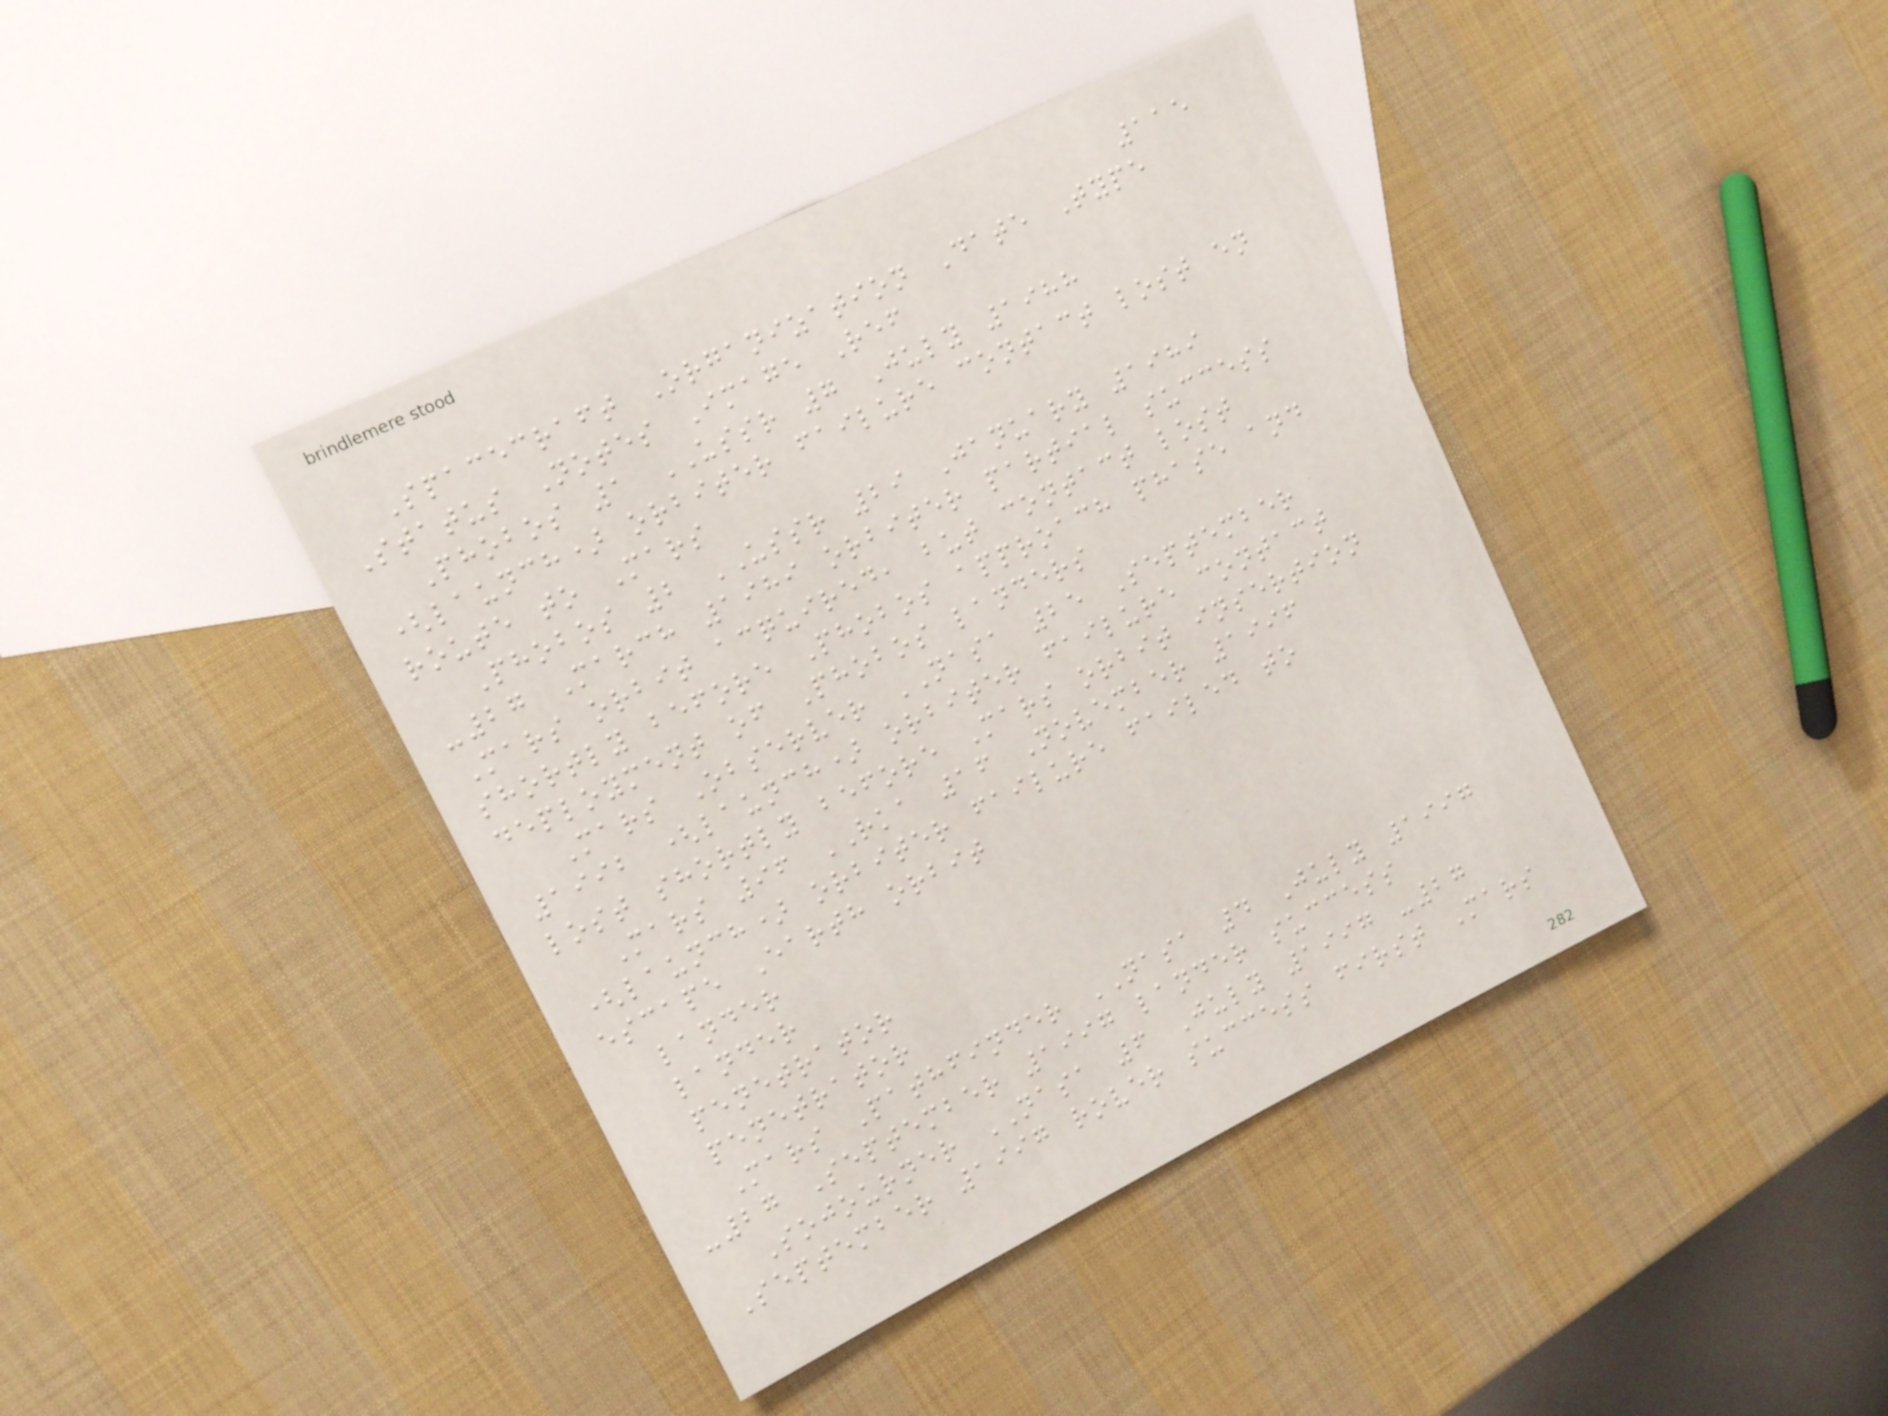115
Spacecraft Organization Date Type
Status Notes Image Ref
Phobos 1 USSR 7 July 1988
(launch) orbiter failure contact lost en
route to Mars
Phobos 2 USSR 29 January 1989
-27 March 1989 orbiter partial success
Mars orbit acquired, but contact lost
shortly before Phobos approach phase and
deployment of Phobos landers
Mars Observer NASA 25 September
1992 (launch) orbiter failure contact
lost shortly before Mars orbit insertion
Mars 96 RKA 16 November 1996
(launch) orbiter failure failed to
escape Earth orbit
lander
lander
penetrator
penetrator
Mars Pathfinder NASA 4 July 1997
-27 September 1997 lander success
Sojourner NASA 6 July 1997 -27
September 1997 rover success first Mars
